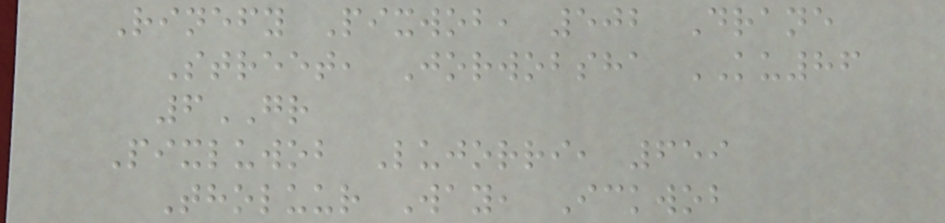Rinefy Pixwob, 502 Drane
Street, Jorwobsha KU86
6GR
Pixluwob Lujorri, 659
Tholuur Way, Ickwob
